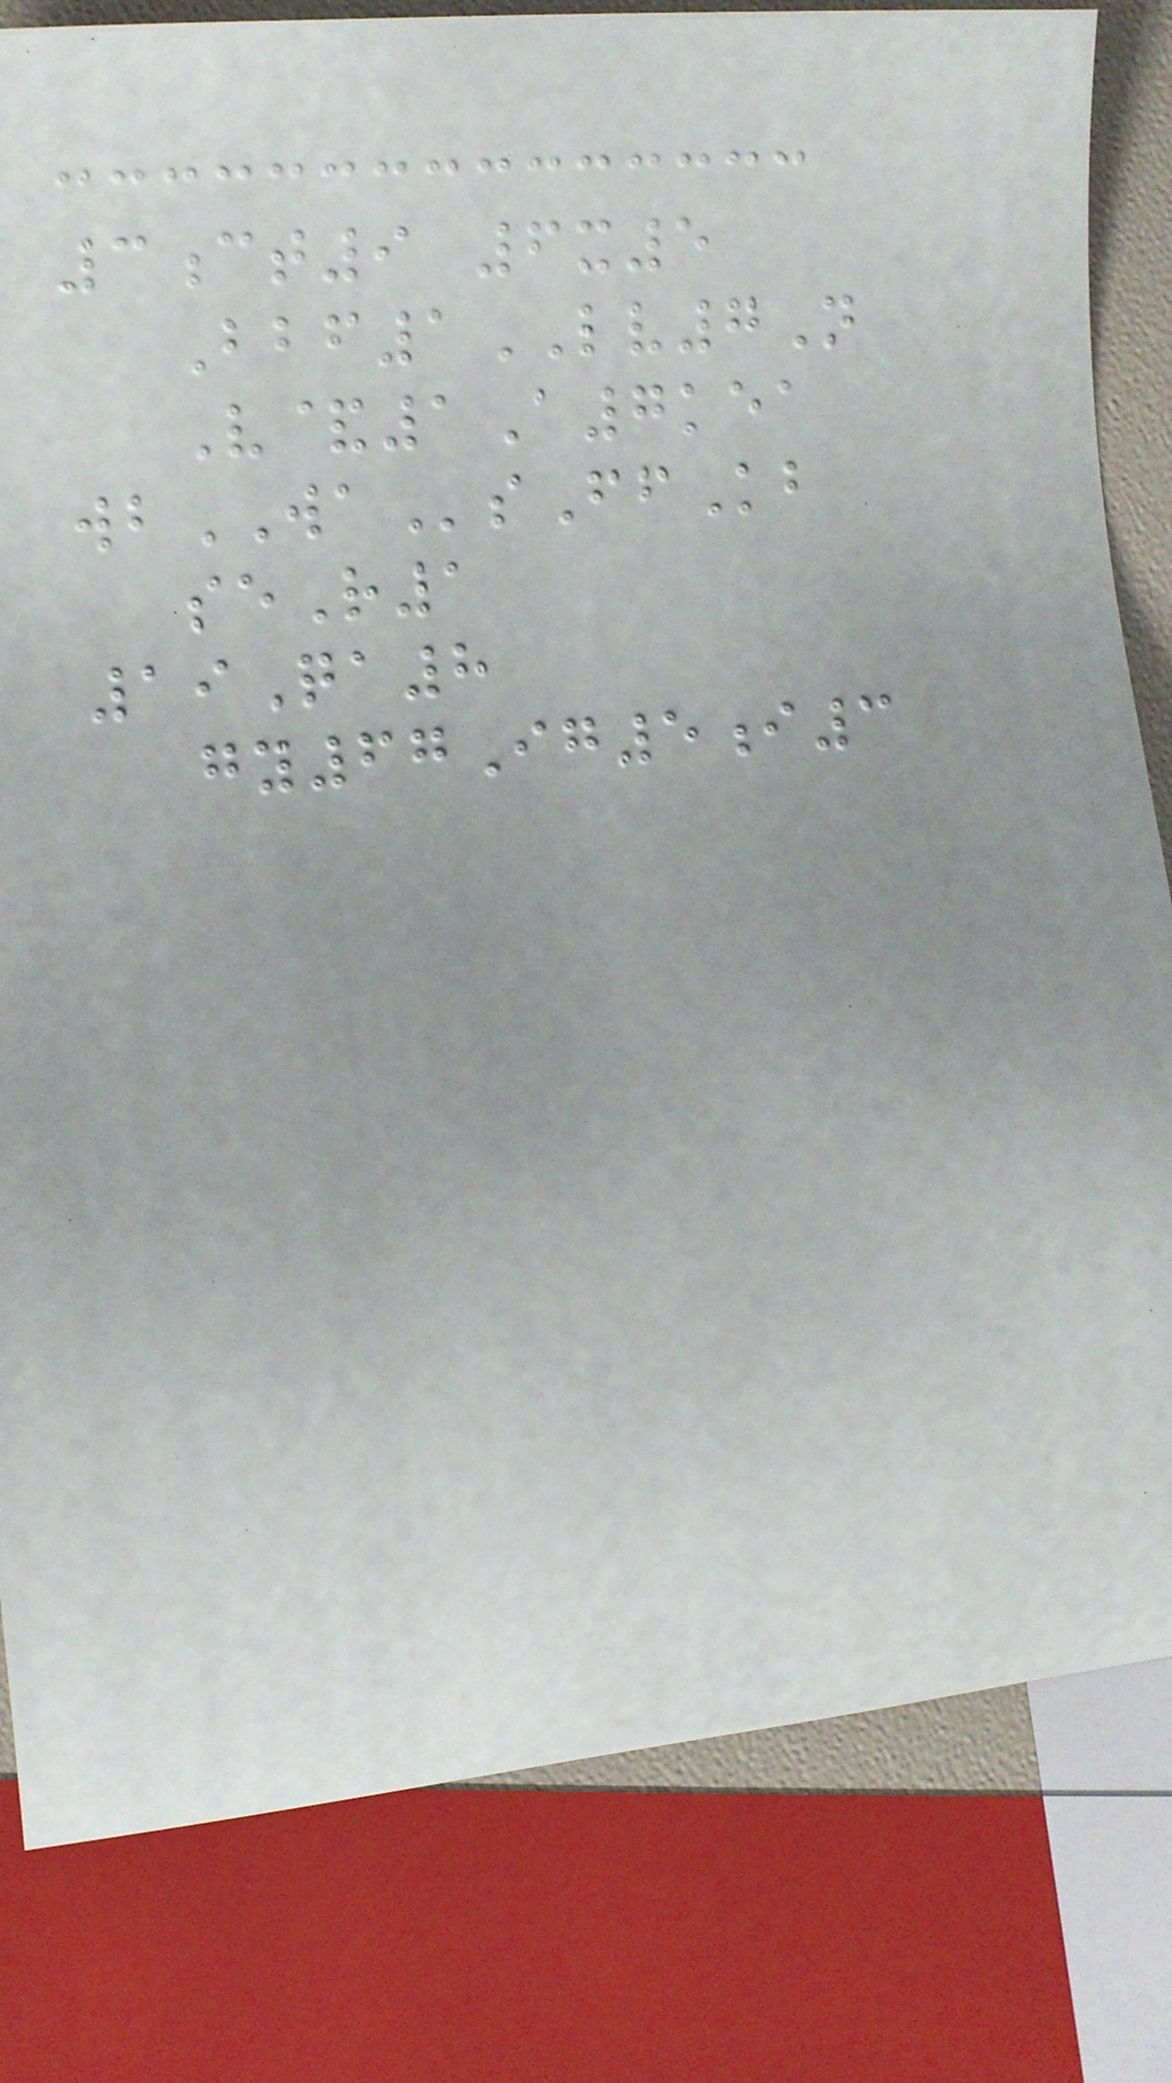3ct9 6x5
Bbf1LV7N
V&1A7kea
wbWAsFfKb
seR1
19Qa8
gy67Ig5i3
